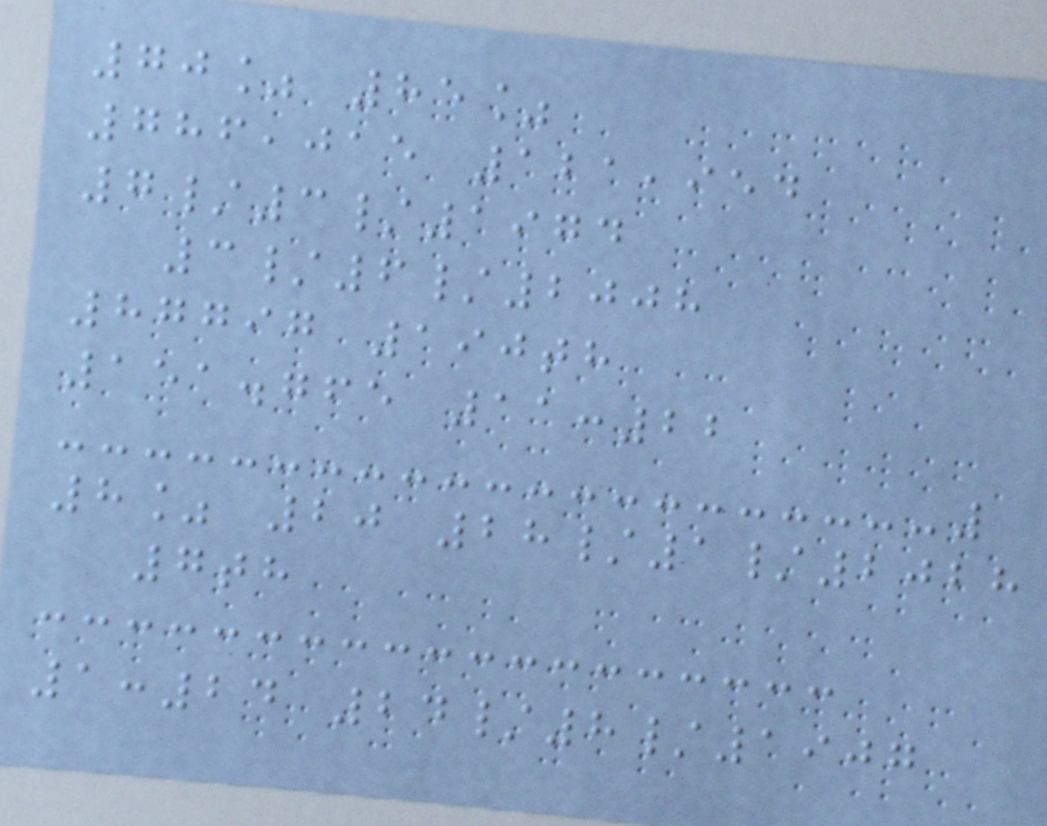70% 85%
786,015 121,954
7/3/1974
3/6/2008
87797 190th
151.765 11:22
8% 20 28/1/2028
7th
1:24 24/8/1907
